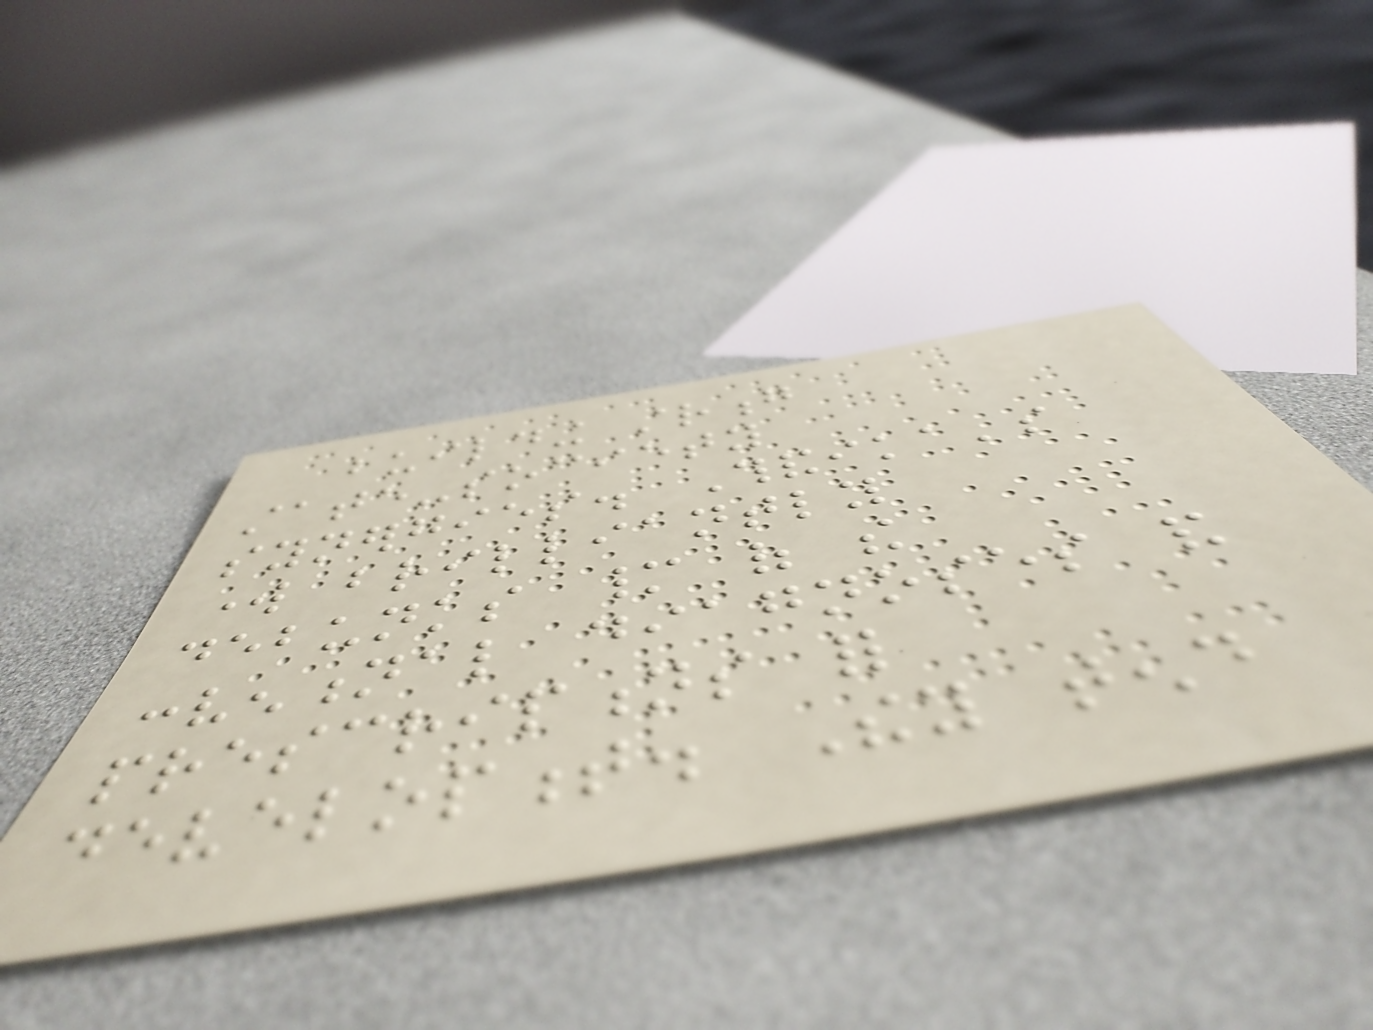building strong
state-society
synergies. Thandika's
work brilliantly
debunks many of the
conventional diagnoses and
prescriptions for
development. They tend
